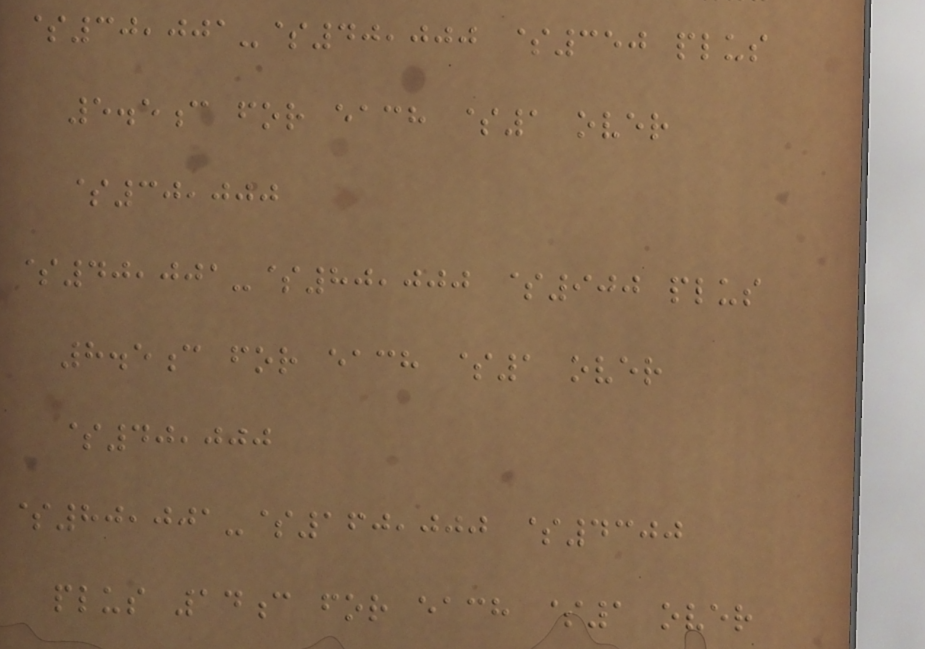$30,001-$40,000 $350 plus
5.5c for each $1 over
$30,000
$40,001-$80,000 $900 plus
8.5c for each $1 over
$40,000
$80,001-$160,000 $4300
plus 14c for each $1 over
